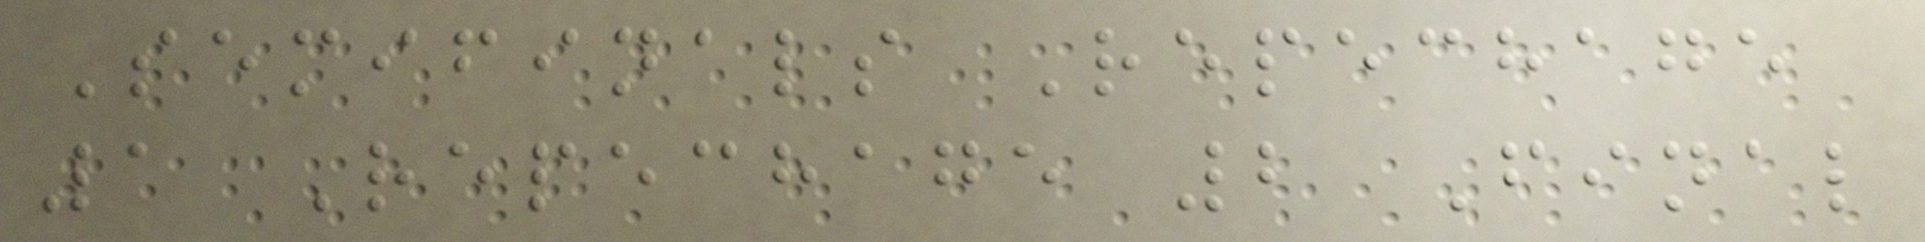Semifinals Repechage
1 Repechage 2 Final
